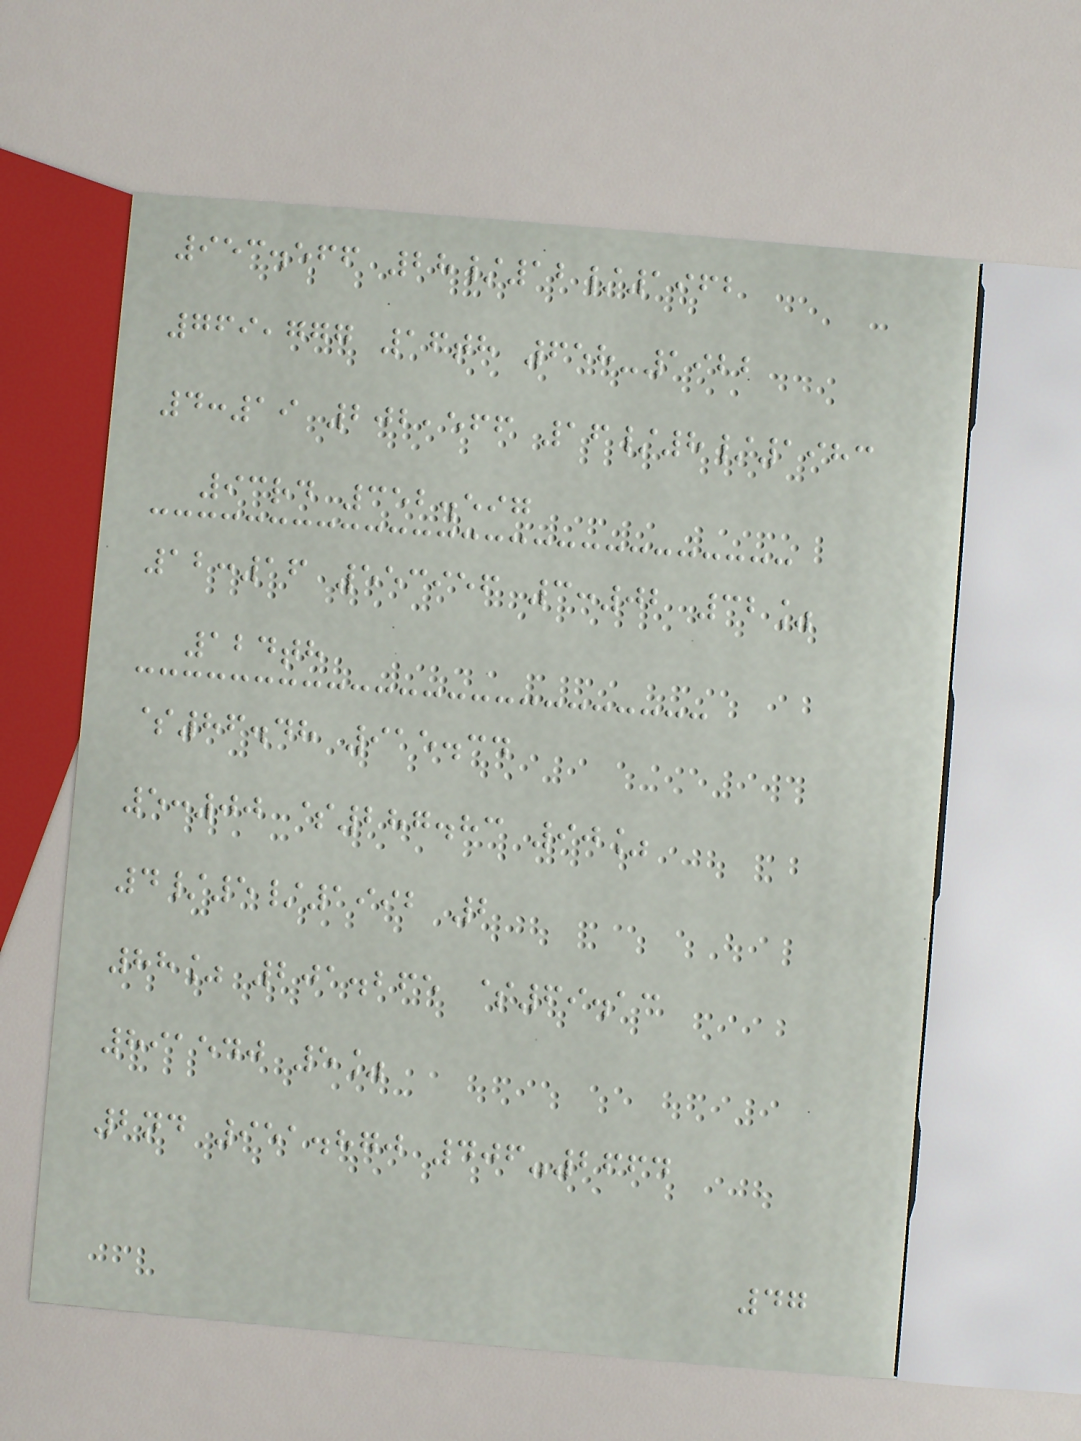953.566 28/12/1962
769,777 16th 658-1922
4:19 202,566 16/8/1983
93rd 352.597
12:16 553956 3:02 32%
124th
$86.48 915.34
5:00 $287.83 90%
4/5/1992 2
88% 201.265 $69.13
891540 5%
2nd 951.870 406-2664
47
